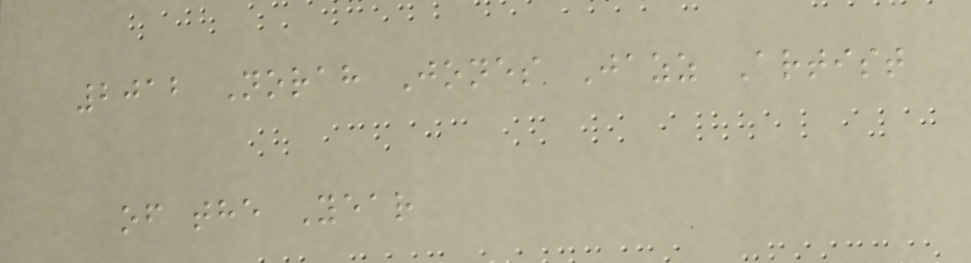2012 Norah Jones Jazz Artist
of the Year
